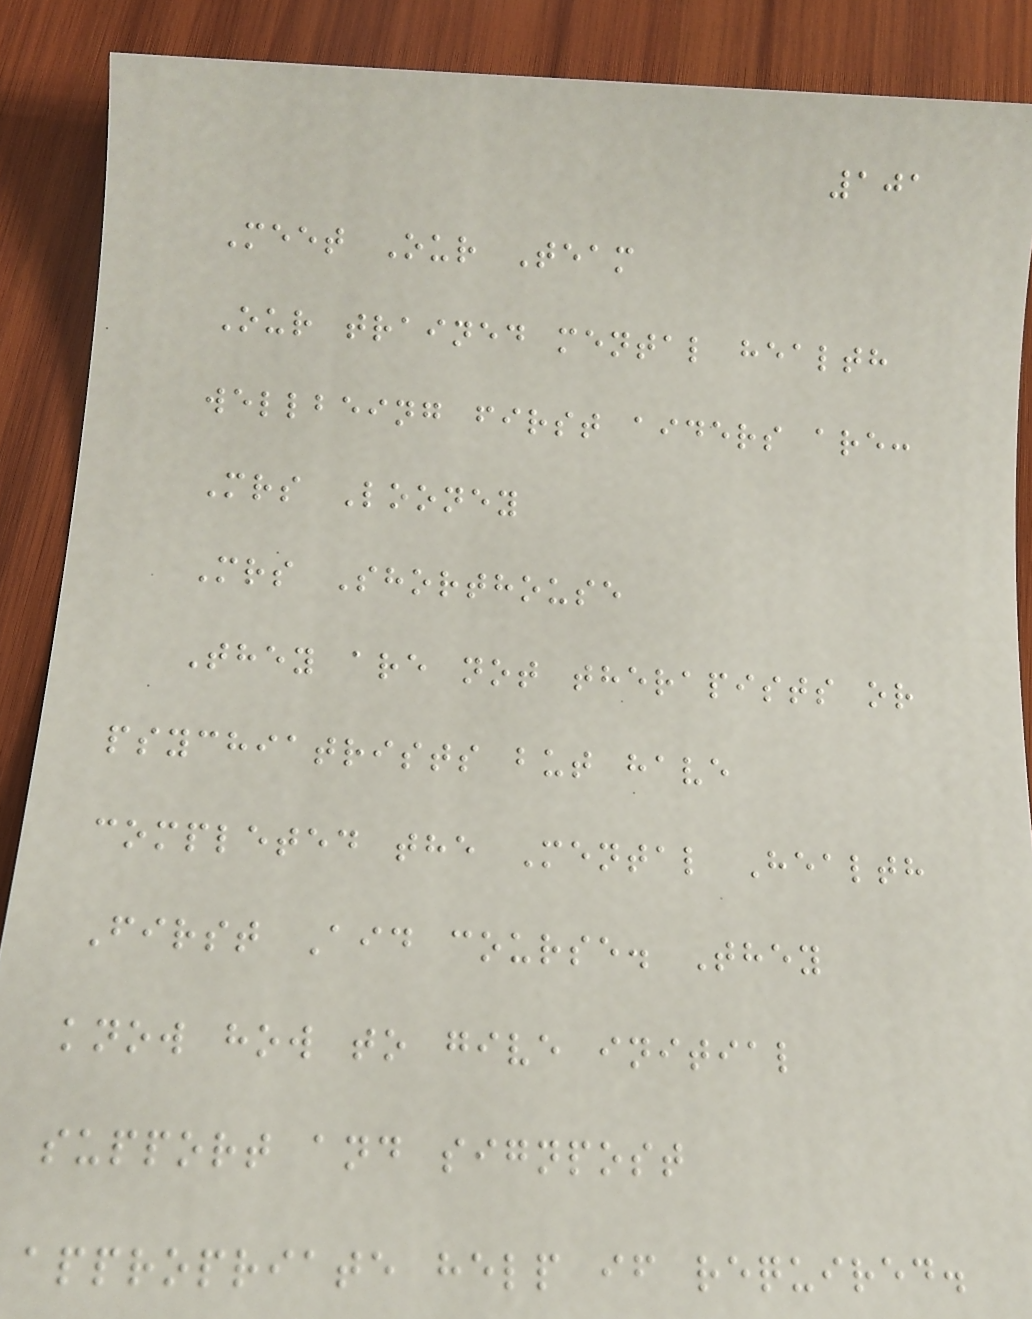101
Meet Our Team
Our trained mental health
wellbeing first aiders are:
Mrs Looney
Mrs Shorthouse
They are not therapists or
psychiatrists but have
completed the Mental Health
First Aid course. They
know how to give initial
support and signpost
appropriate help if required.
